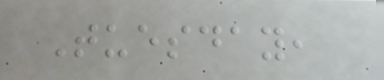Tuesday,
